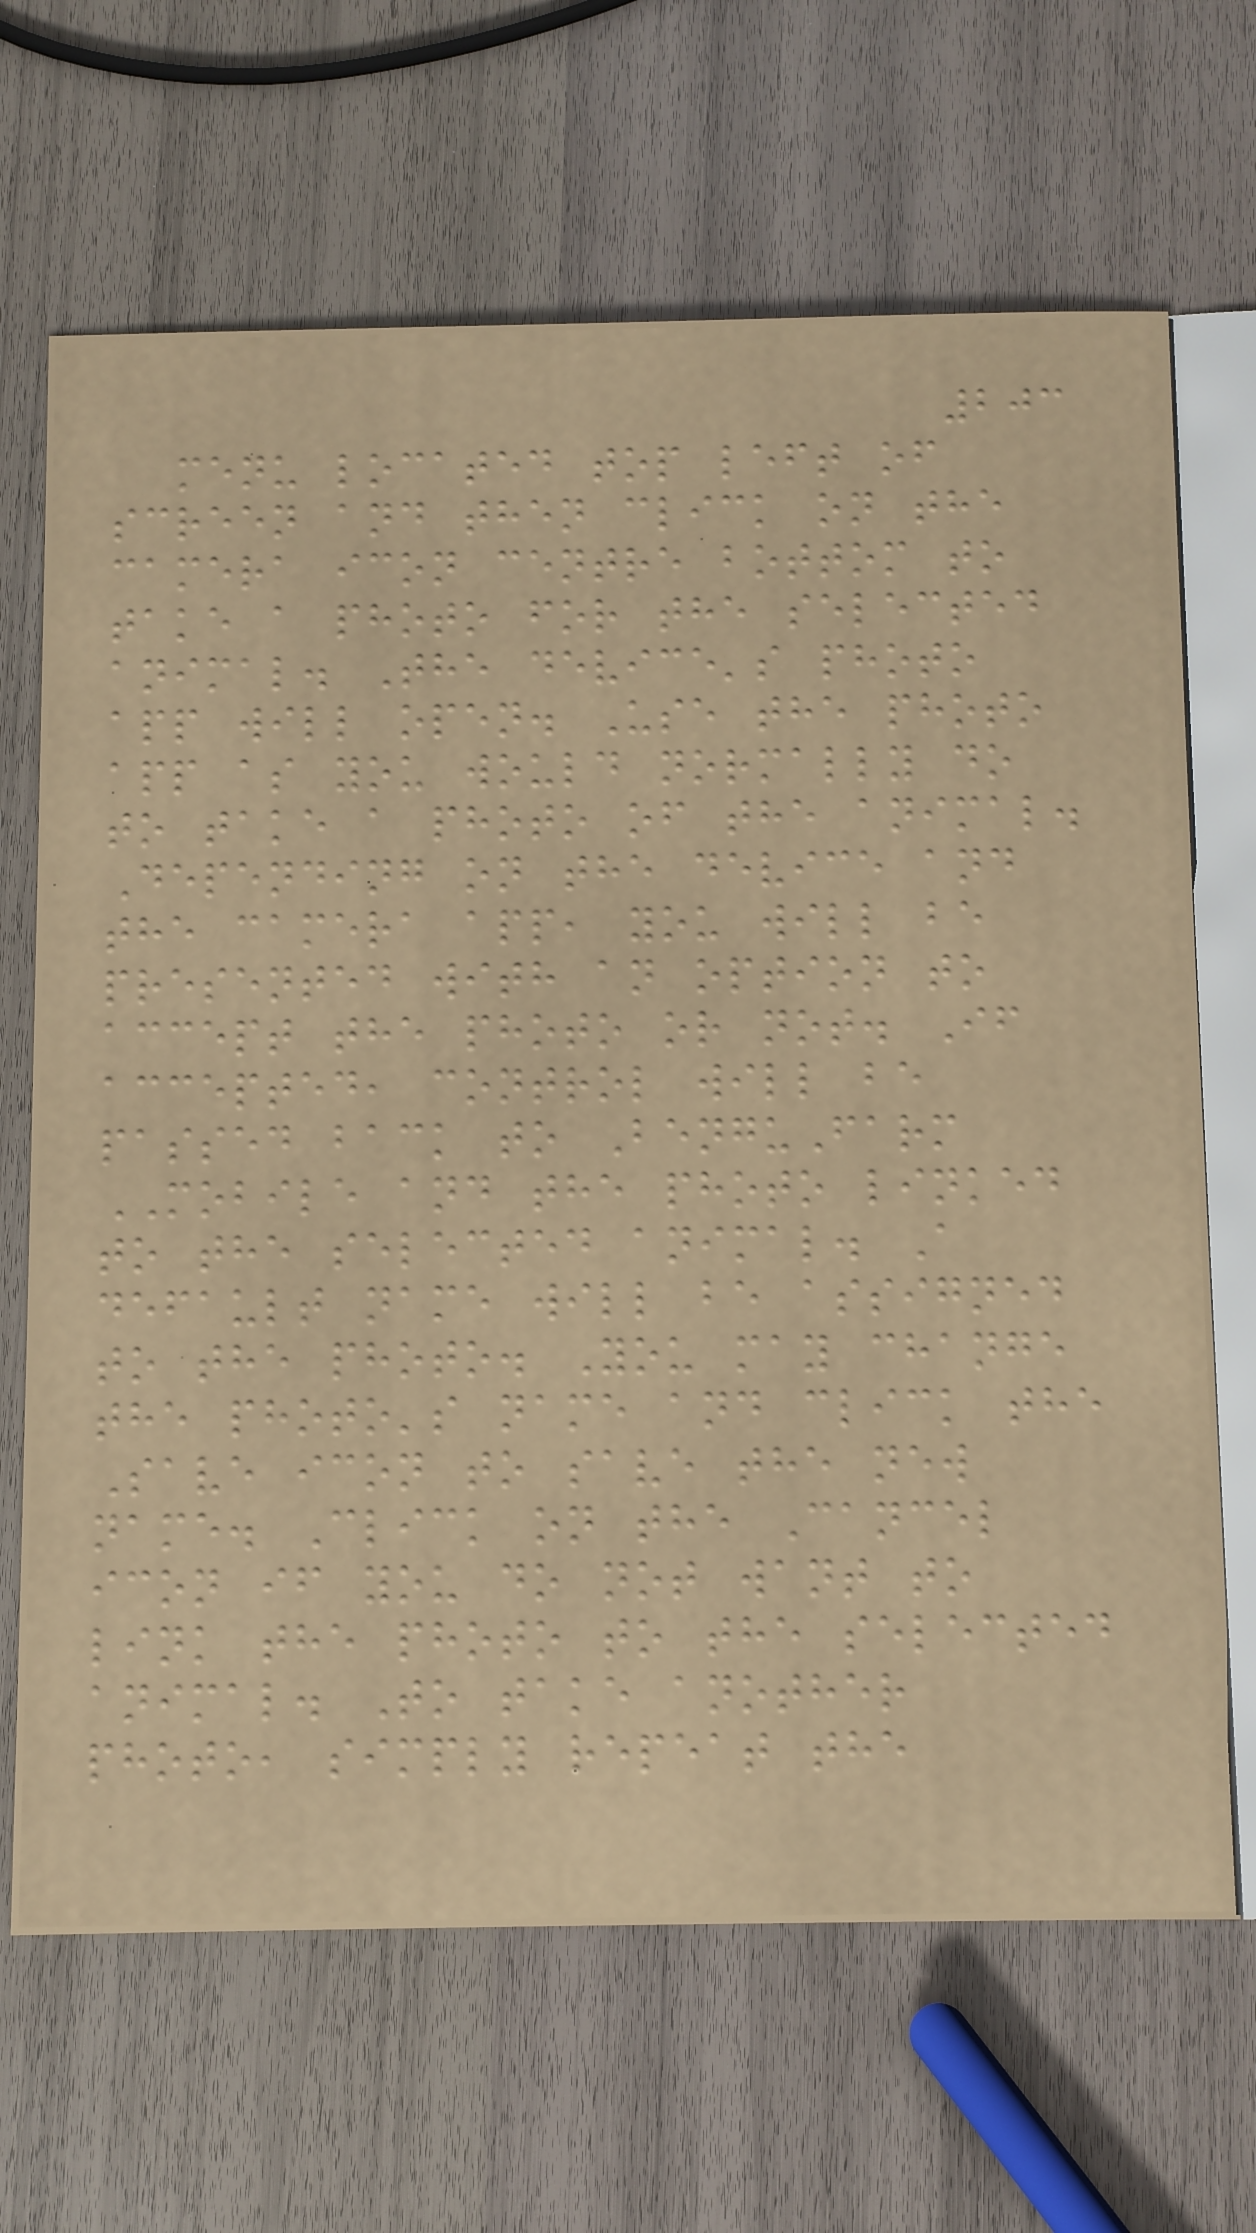203
menu located top left of
screen and then click on the
camera icon centre bottom to
take a photo for the selected
animal. The device's photo
app will open. Use the photo
app as you would normally do
to take a photo of the animal.
Depending on the device and
the camera app, you will be
presented with an option to
accept the photo or not. If
accepted, control will be
passed back to BenguFarm
MOBILE and the photo linked
to the selected animal. A
default name will be assigned
to the photo. You may change
the photo's name and click the
Save icon to save the new
name. Click on the Cancel
icon if you do not want to
link the photo to the selected
animal. To take another
photo, simply repeat the
